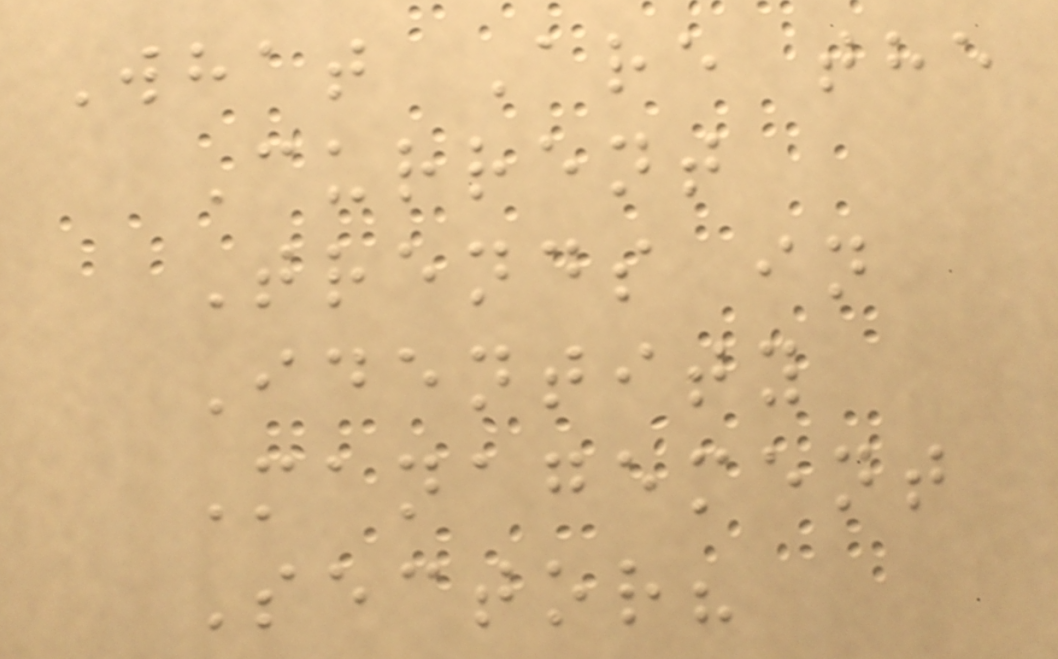What Are the
Current
Trends in
Identity
Management
Sector?
